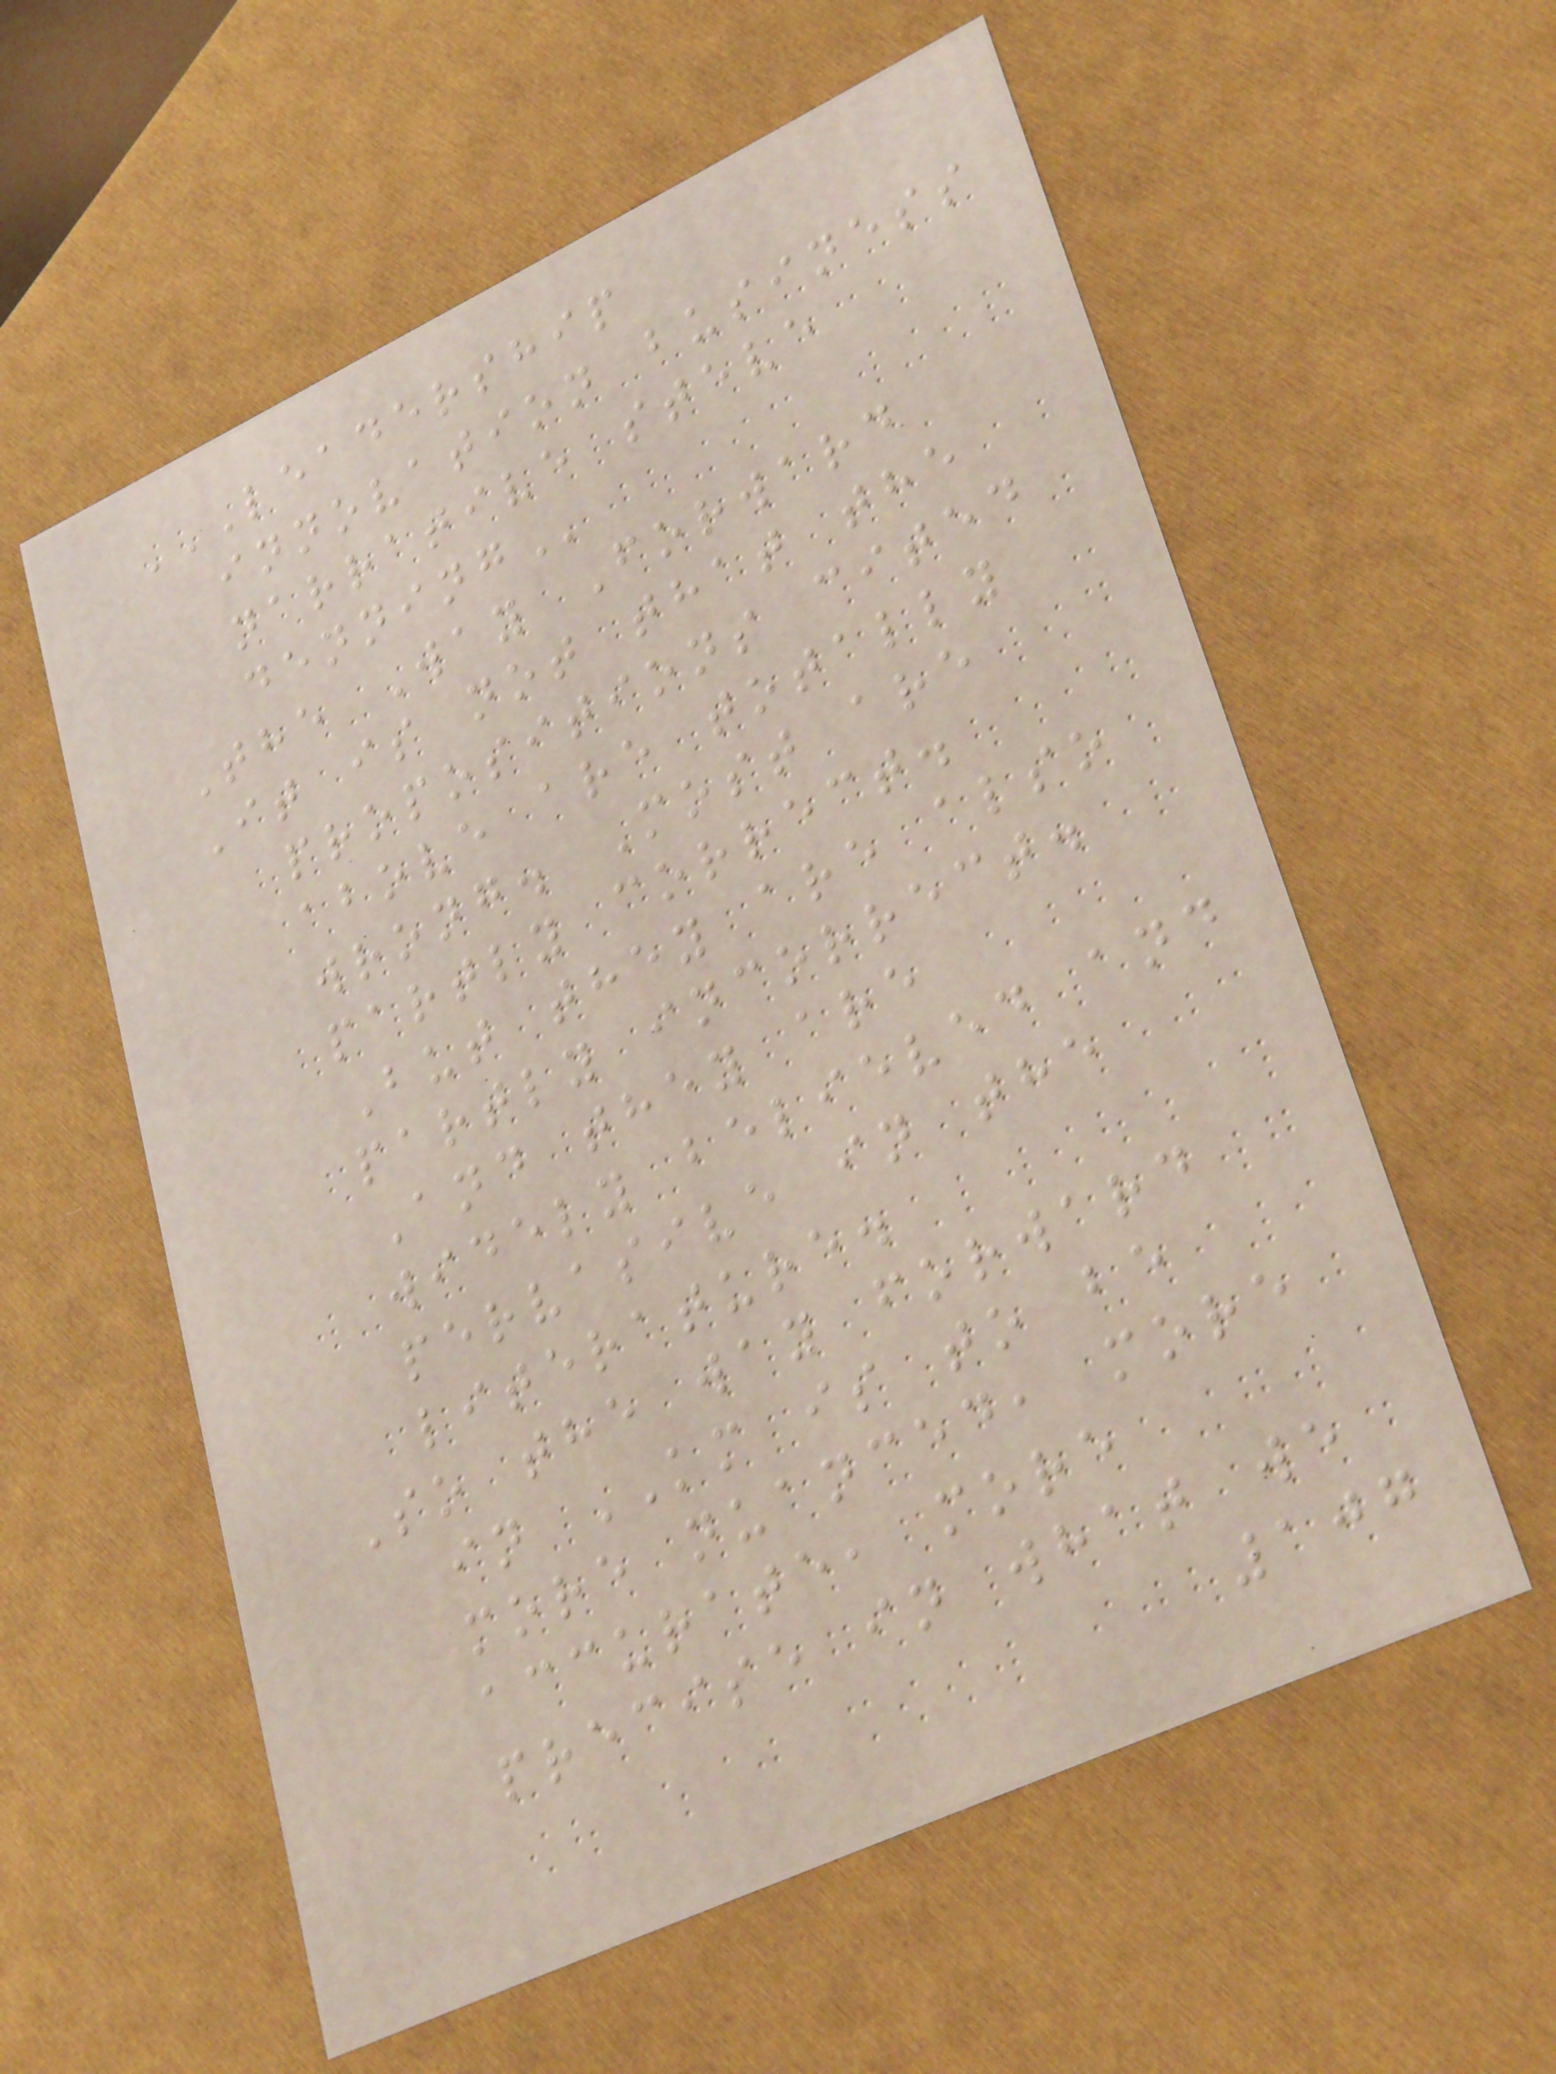LEADERSHIP
INNOVATION BUSINESS
NARRATIVE STEVE
DENNING
The Way Forward
It is not that the
propositions cited
above are totally
wrong. Most are
partly correct.
But they are also
partly incorrect.
And they are
widely believed and
pervasive in the
literature.
So the way forward
in KM is to be
more nuanced, more
accurate, more
precise in what we
107
